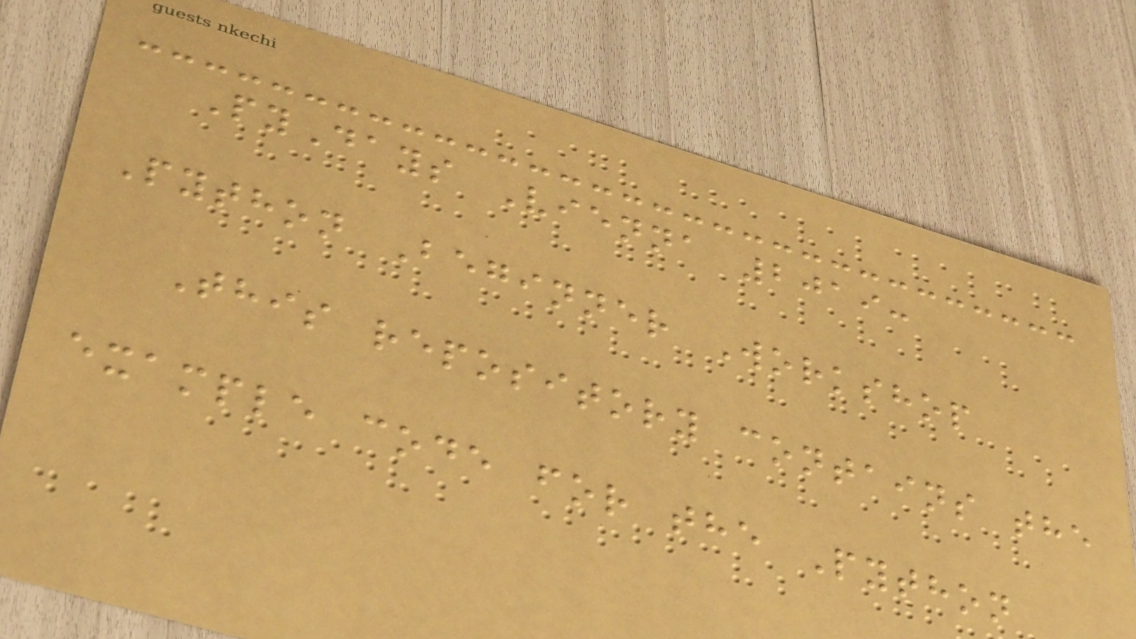PyDays Vienna 2019:
Python Beginner Workshop
This repository contains the
example code for the Python
